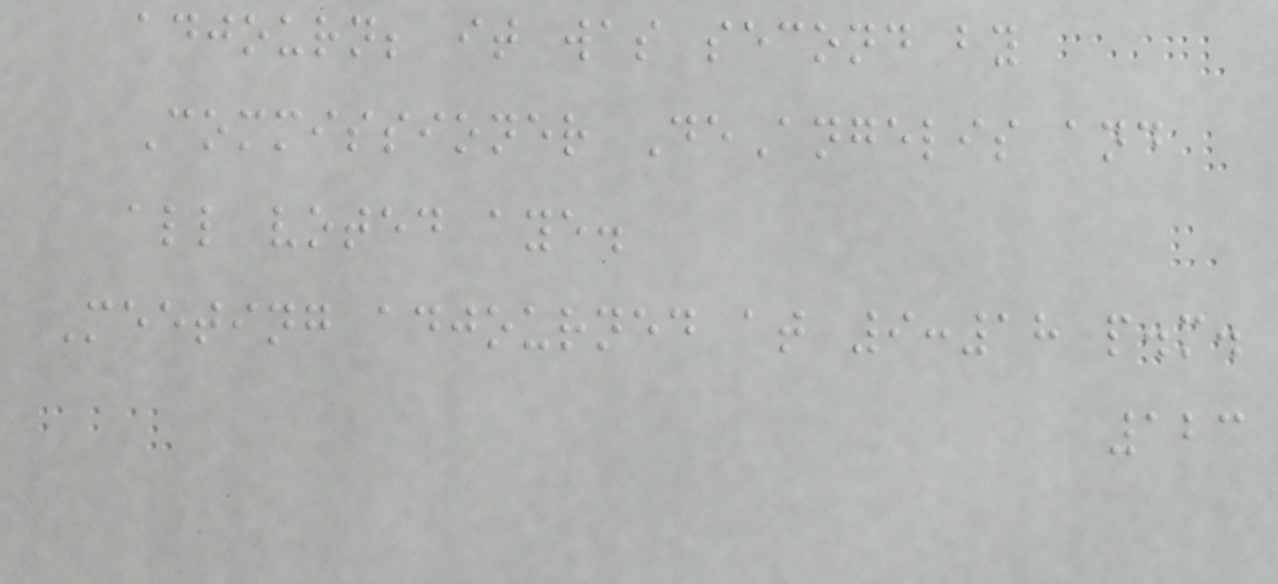adjourn; it was second by
Commissioner DeAngelis and
all voted aye.
Meeting adjourned at 9:18 p.m.
123
